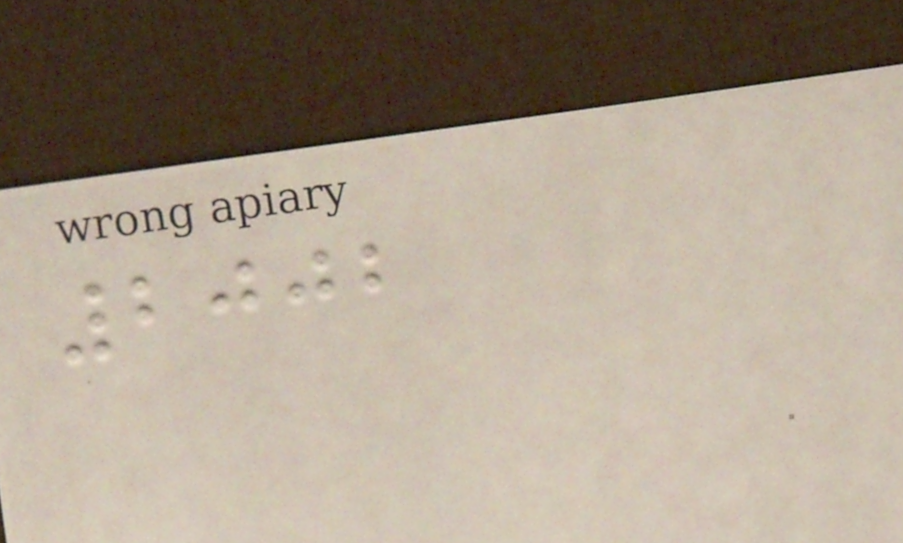2002
